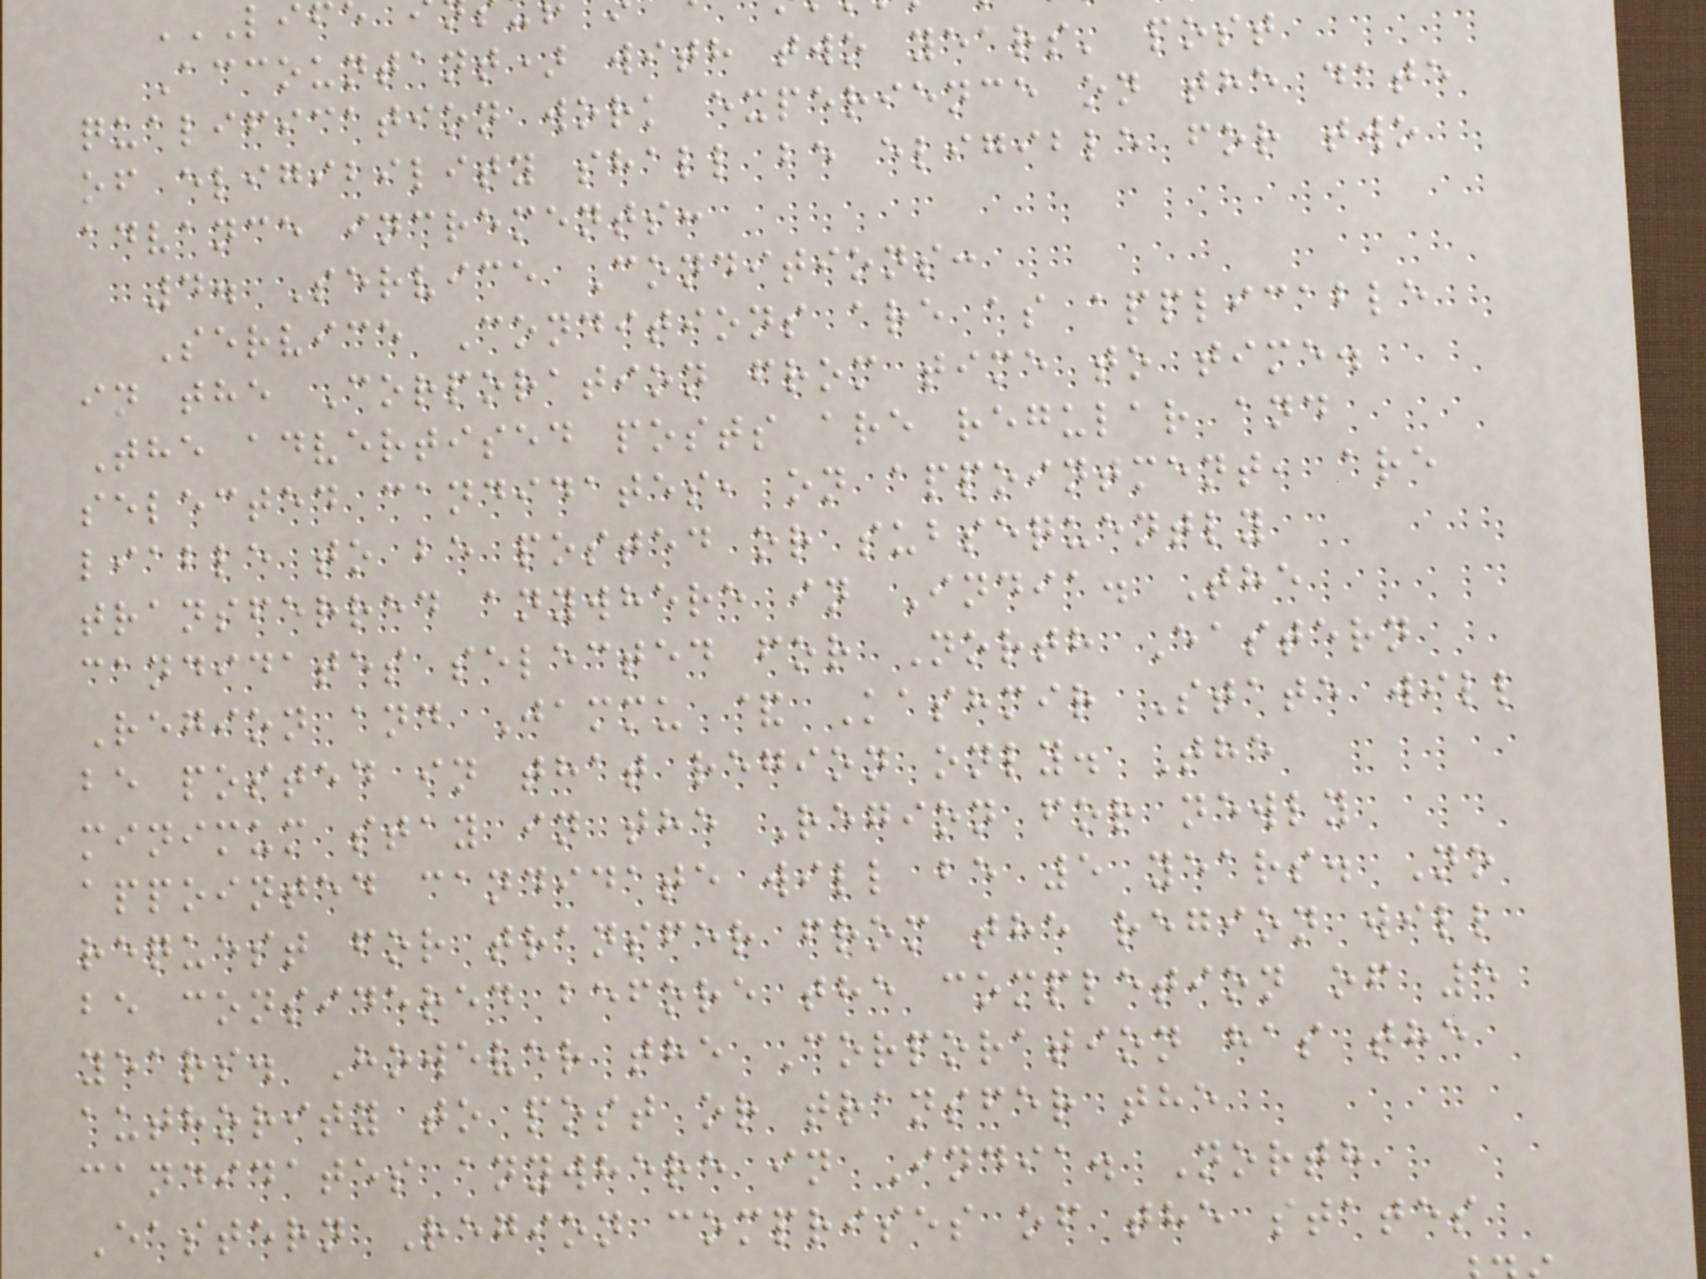Accountant) with two years' post
qualification work experience on the date
of eligibility shall be eligible for two
advance increments:
4. Service Conditions:
Service Conditions are as applicable
in the Corporation from time to time.
The advertised posts are regular and
selected candidates, on appointment, are
liable to be posted or subsequently
transferred anywhere in India. The
candidates selected for North Eastern
Region and Jammu & Kashmir State will
be posted in that region only. The
minimum stay in the Region for newly
appointed candidate will be 5 years. No
request for transfer from the region will
be considered before the completion of 5
years. However the Corporation has the
authority to post or transfer the
candidates anywhere in India. North
Eastern Region comprises of the states
